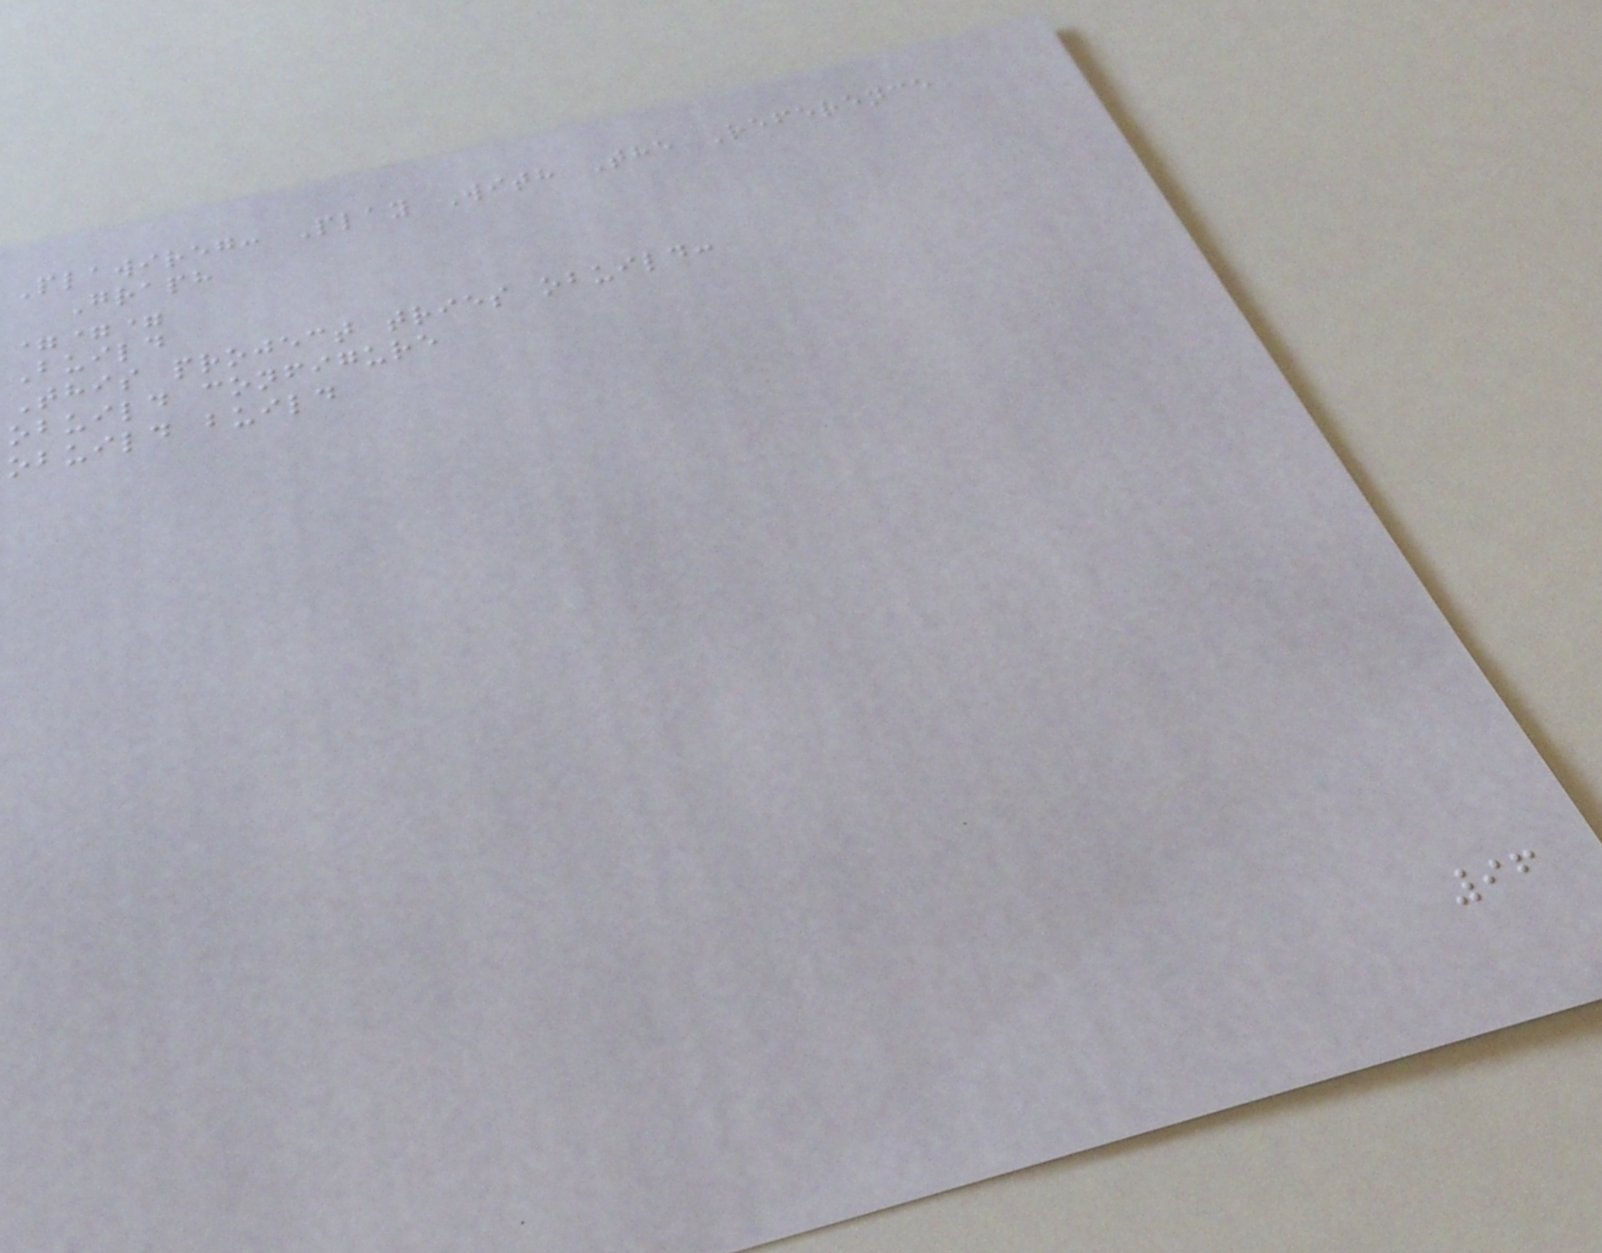Plawireg: Play With The Reference
Graph
===
Build
This project tries obuild:
obuild configure
obuild build
96
